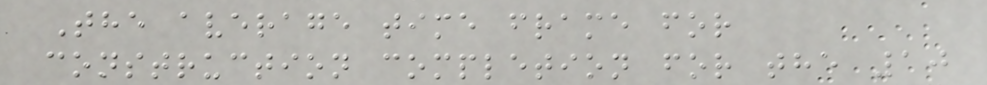The average time frame for
construction completion for the 10
